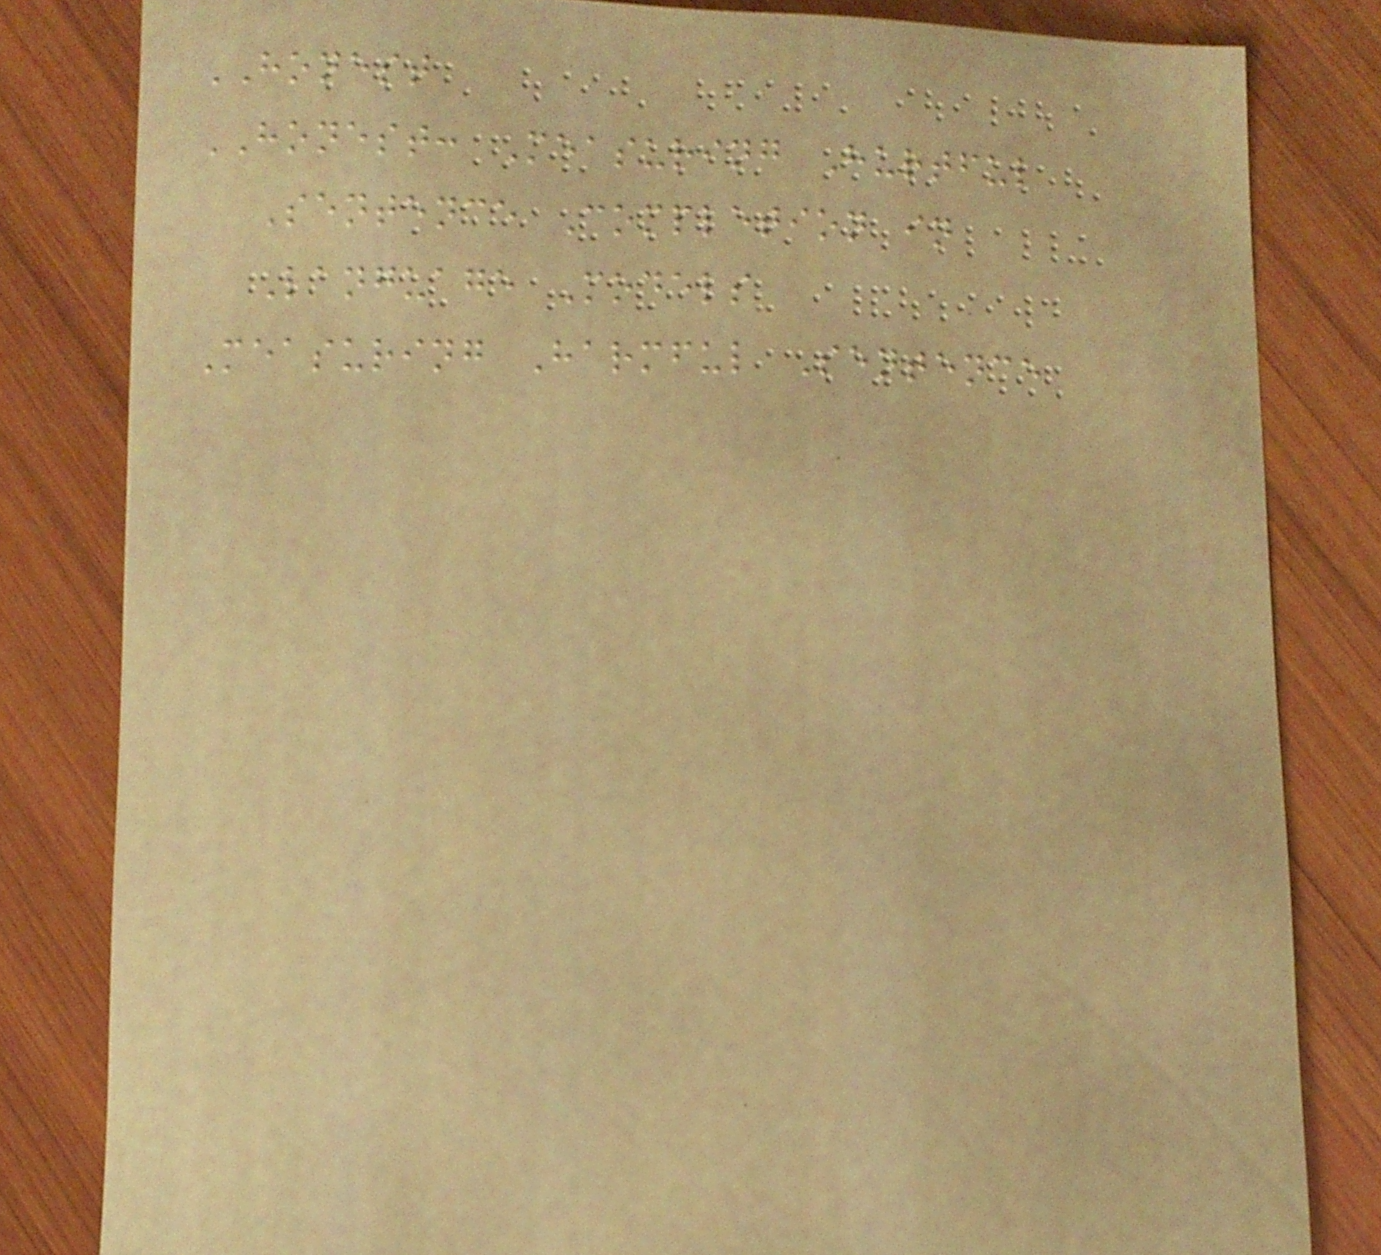HONEST
HONEST: Measuring Hurtful
Sentence Completion in
Language Models
Measuring Harmful Sentence
